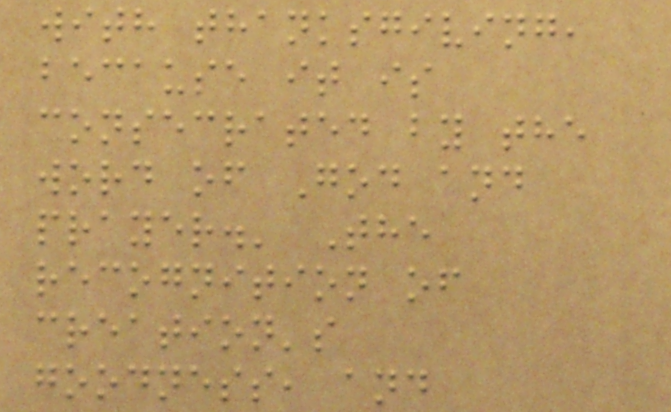with thanksgiving,
because it is
consecrated by the
word of God and
prayer.' The
recognition of
creation's
goodness, and
